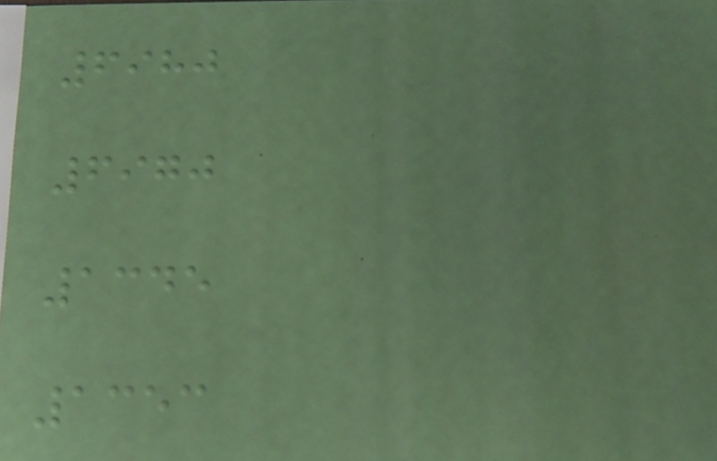6980
6970
1345
1353
